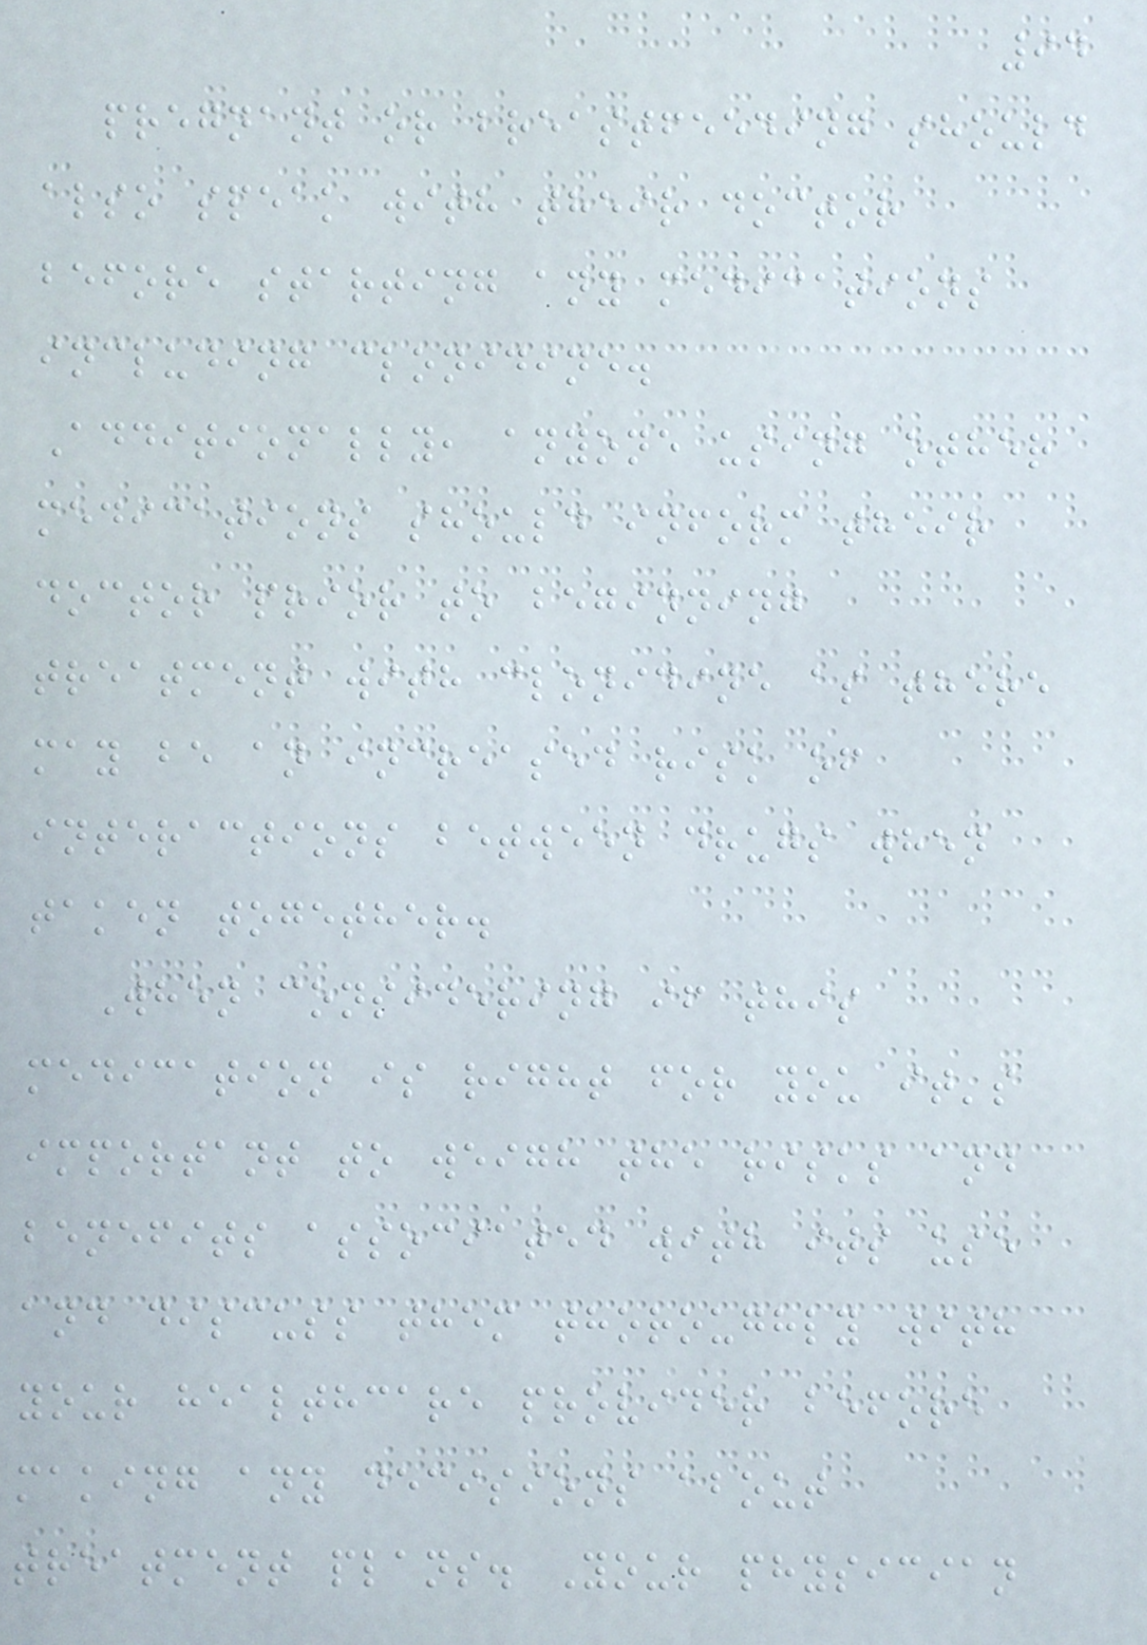94
pregnant or breastfeeding should
also speak with their doctor
before starting any medications
including clonidine.
Additionally, anyone using other
medications should inform their
doctor prior to beginning
treatment with clonidine as there
may be an increased risk of
interactions between drugs when
taken together.
When considering if this
medication is right for you it's
important to weigh the risks and
benefits associated with its use
and discuss them thoroughly with
your healthcare provider before
making any decisions about
treatment plans. Your physician
